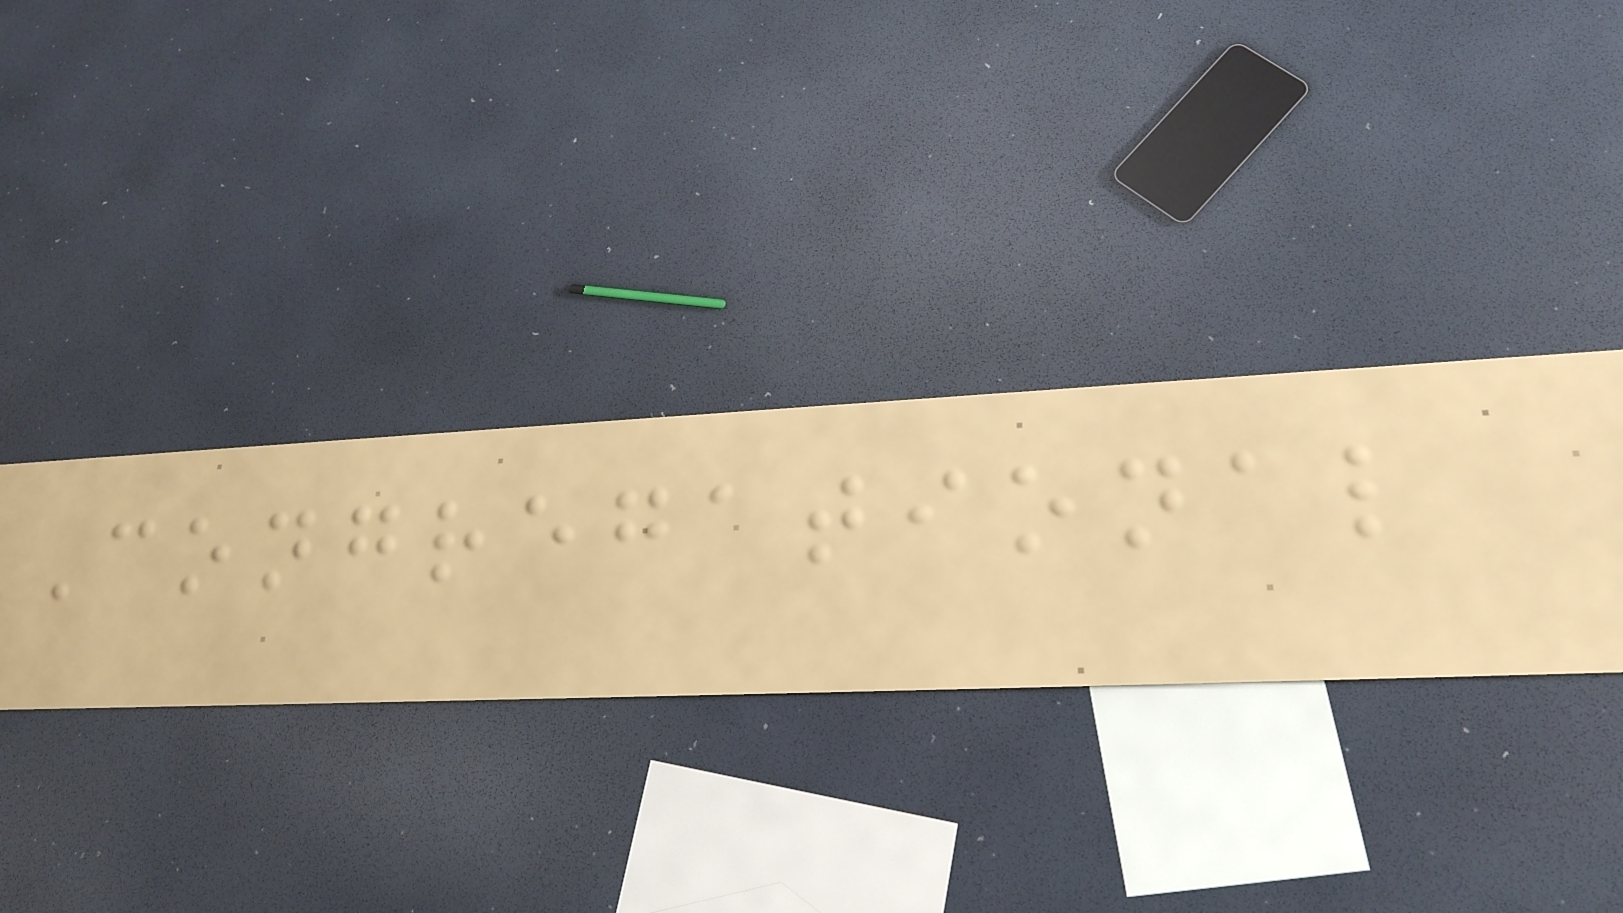Congregational
